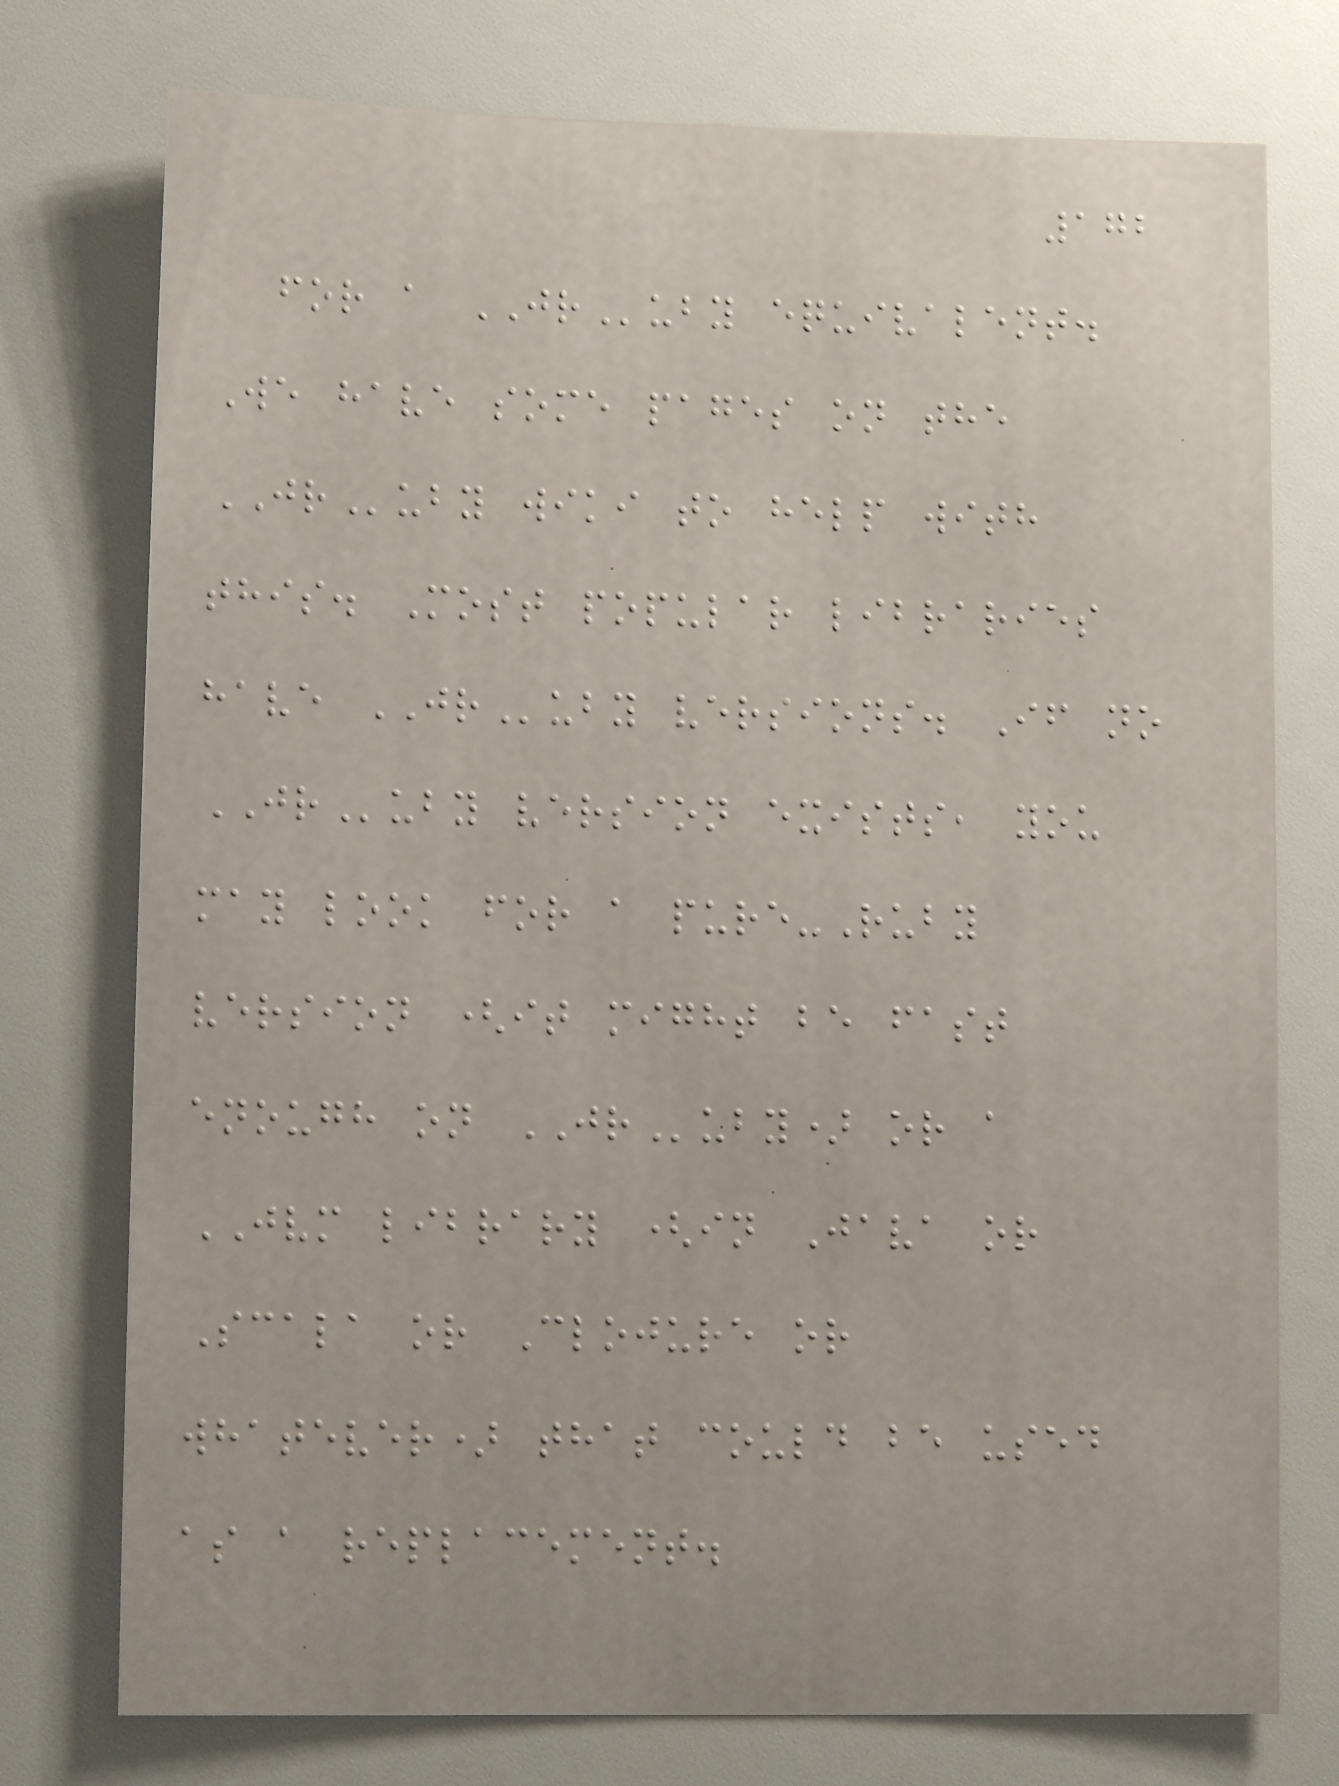172
for a JRuby equivalent.
We have some pages on the
JRuby wiki to help with
this. Most popular libraries
have JRuby versions. If no
JRuby version exists, you
may look for a pure-Ruby
version (it might be fast
enough on JRuby) or a
JVM library (in Java or
Scala or Clojure or
whatever) that could be used
as a replacement.
